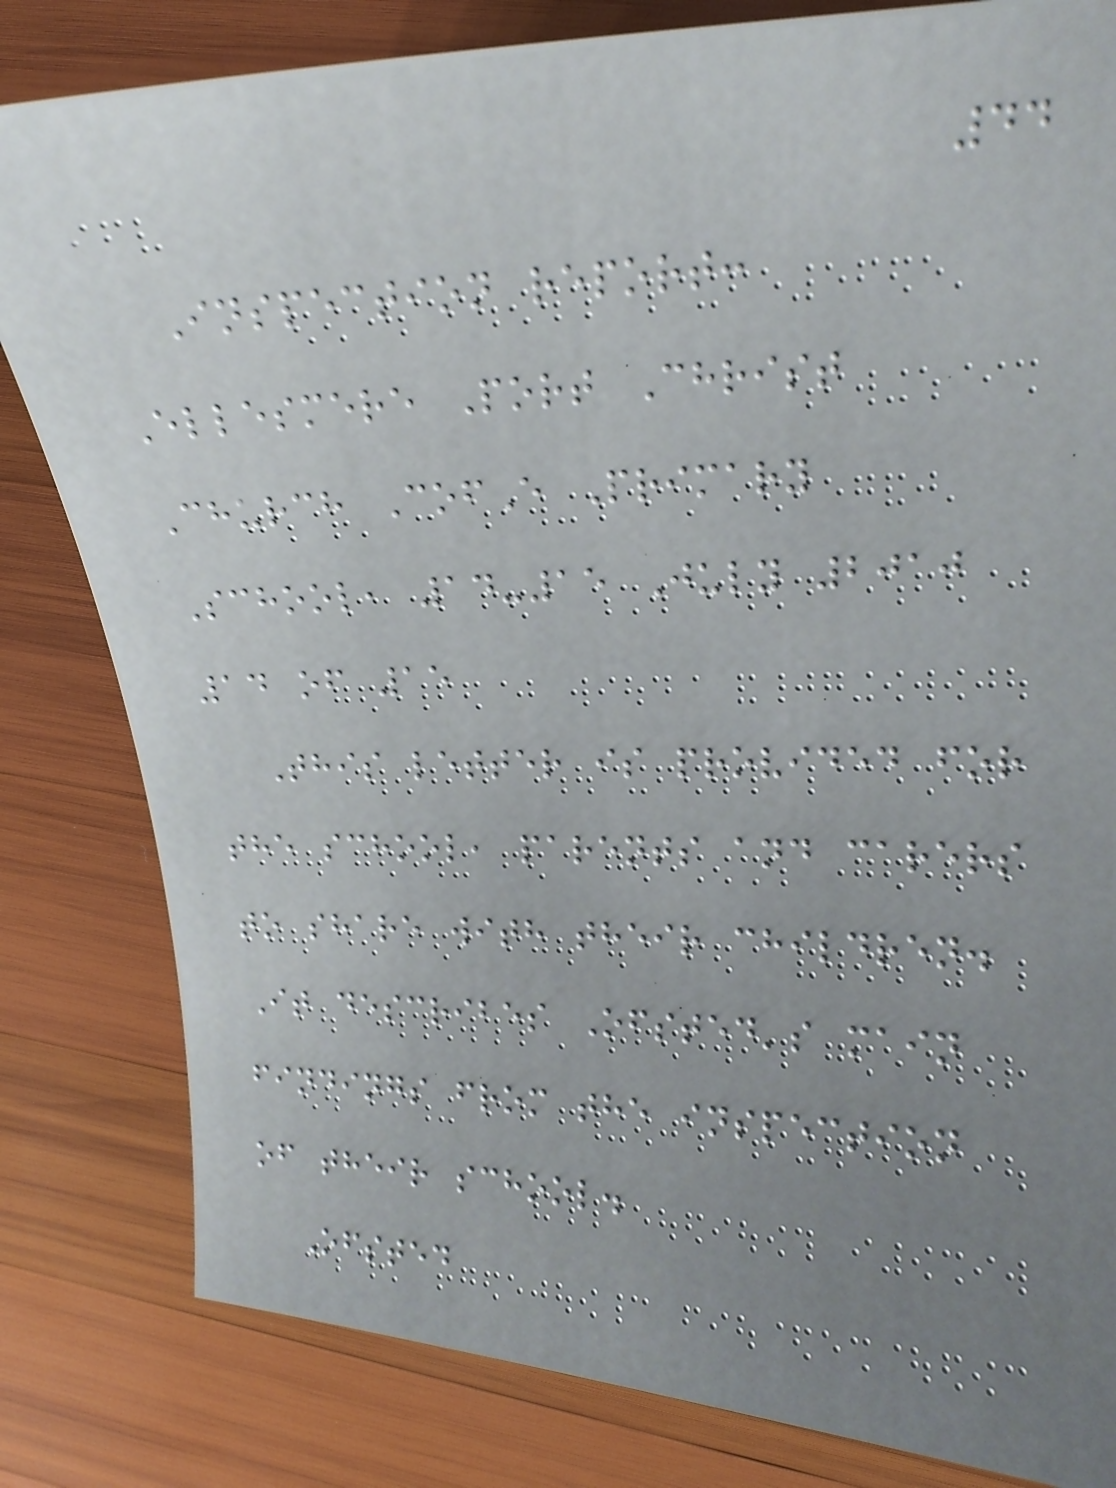44
Inspection report:
Ellesmere Port Christ
Church CofE Primary
School, 14-15 July 2010
14 of 15
This letter is provided for
the school, parents and carers
to share with their children.
It describes Ofsted's main
findings from the inspection
of their school.
Ofsted
